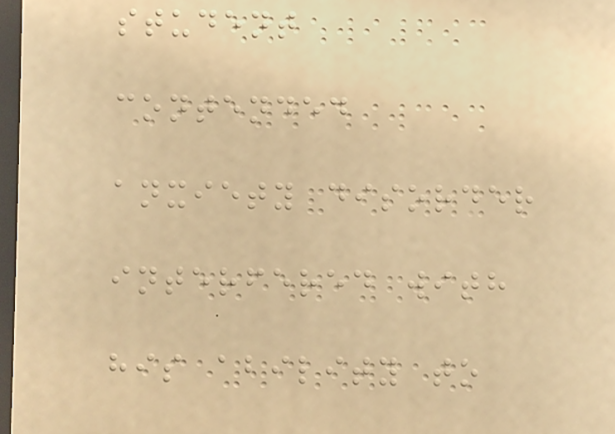student
contended
anxiety disorder
interfered with
his ability to
